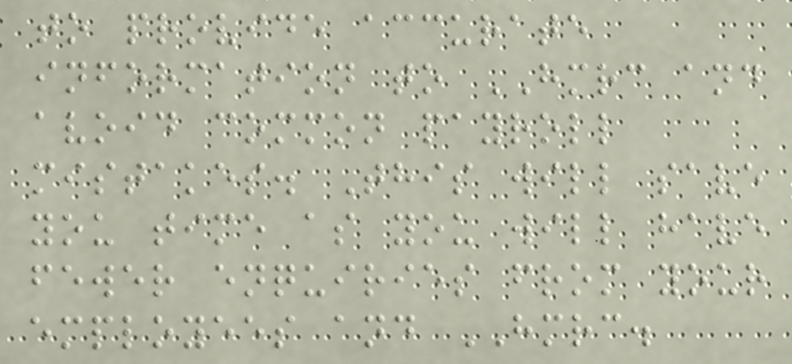to provide accurate
information to HMRC and
avoid common payroll
mistakes. This will save
you time as you will have
fewer enquiries from your
employees and HMRC.
